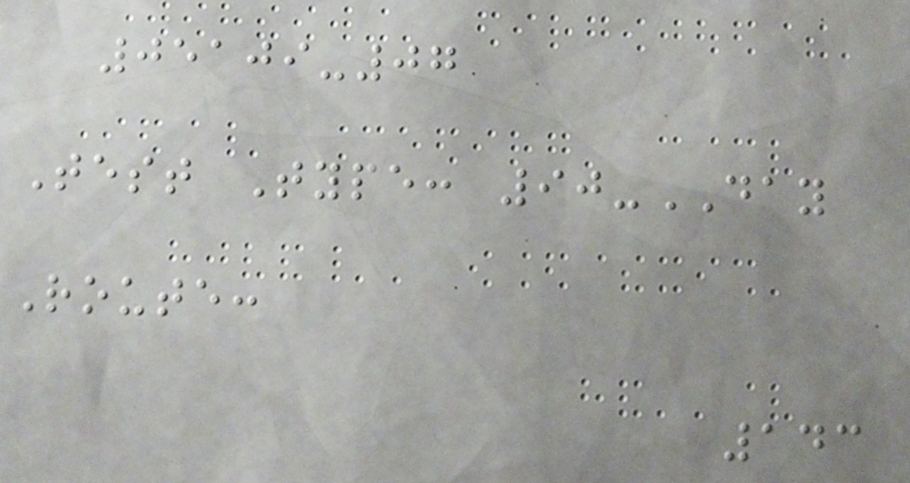05109-07
Test Type: 90-DAY
Route:
143
